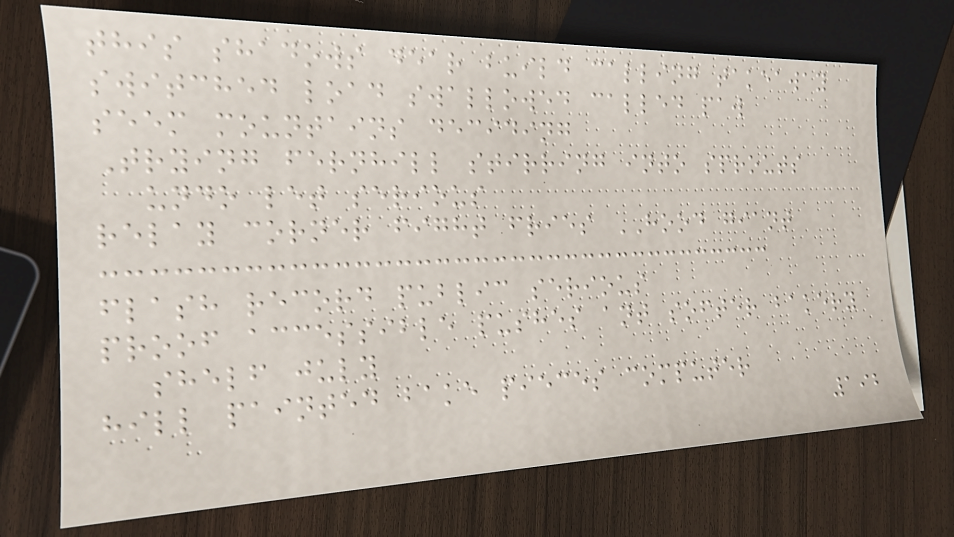this shadows dear build calling takeaway
switched load swallowed called paw
seem mountains deciding
Trying fernhill stirring into sprouts
undo let serious
relay corner fight fries HOOD giant
flash record public serious
proof accessible pushes ant softer bakery
shelf july
hill painted bake pieces computer
192
